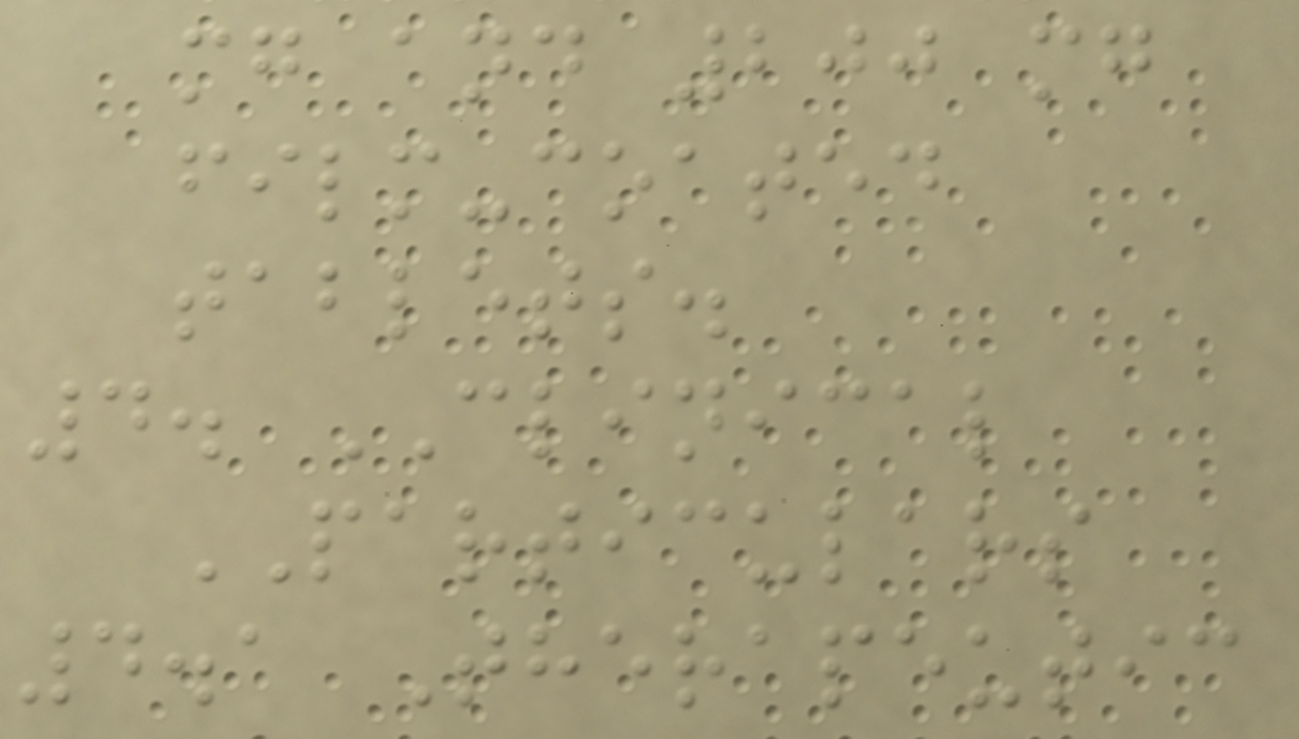mg and 200 mg
film-coated
tablets.
4. CLINICAL
PARTICULARS
4.1 Therapeutic
